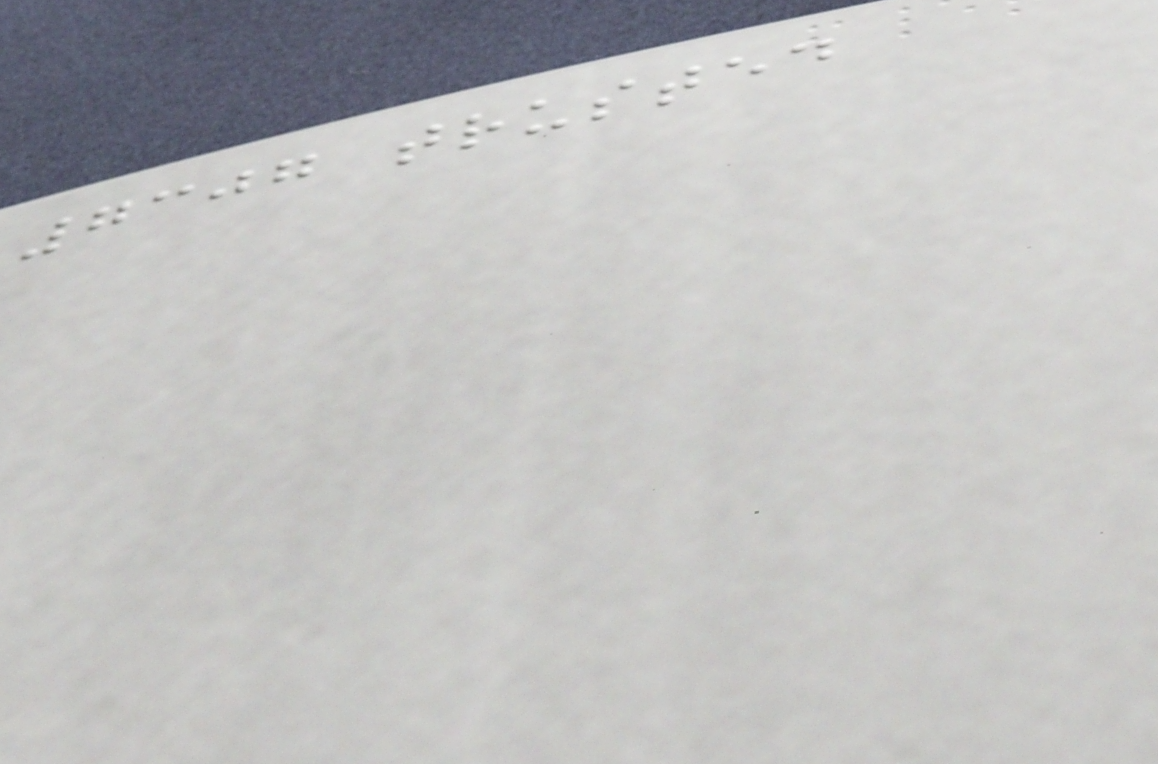7307 trusted
